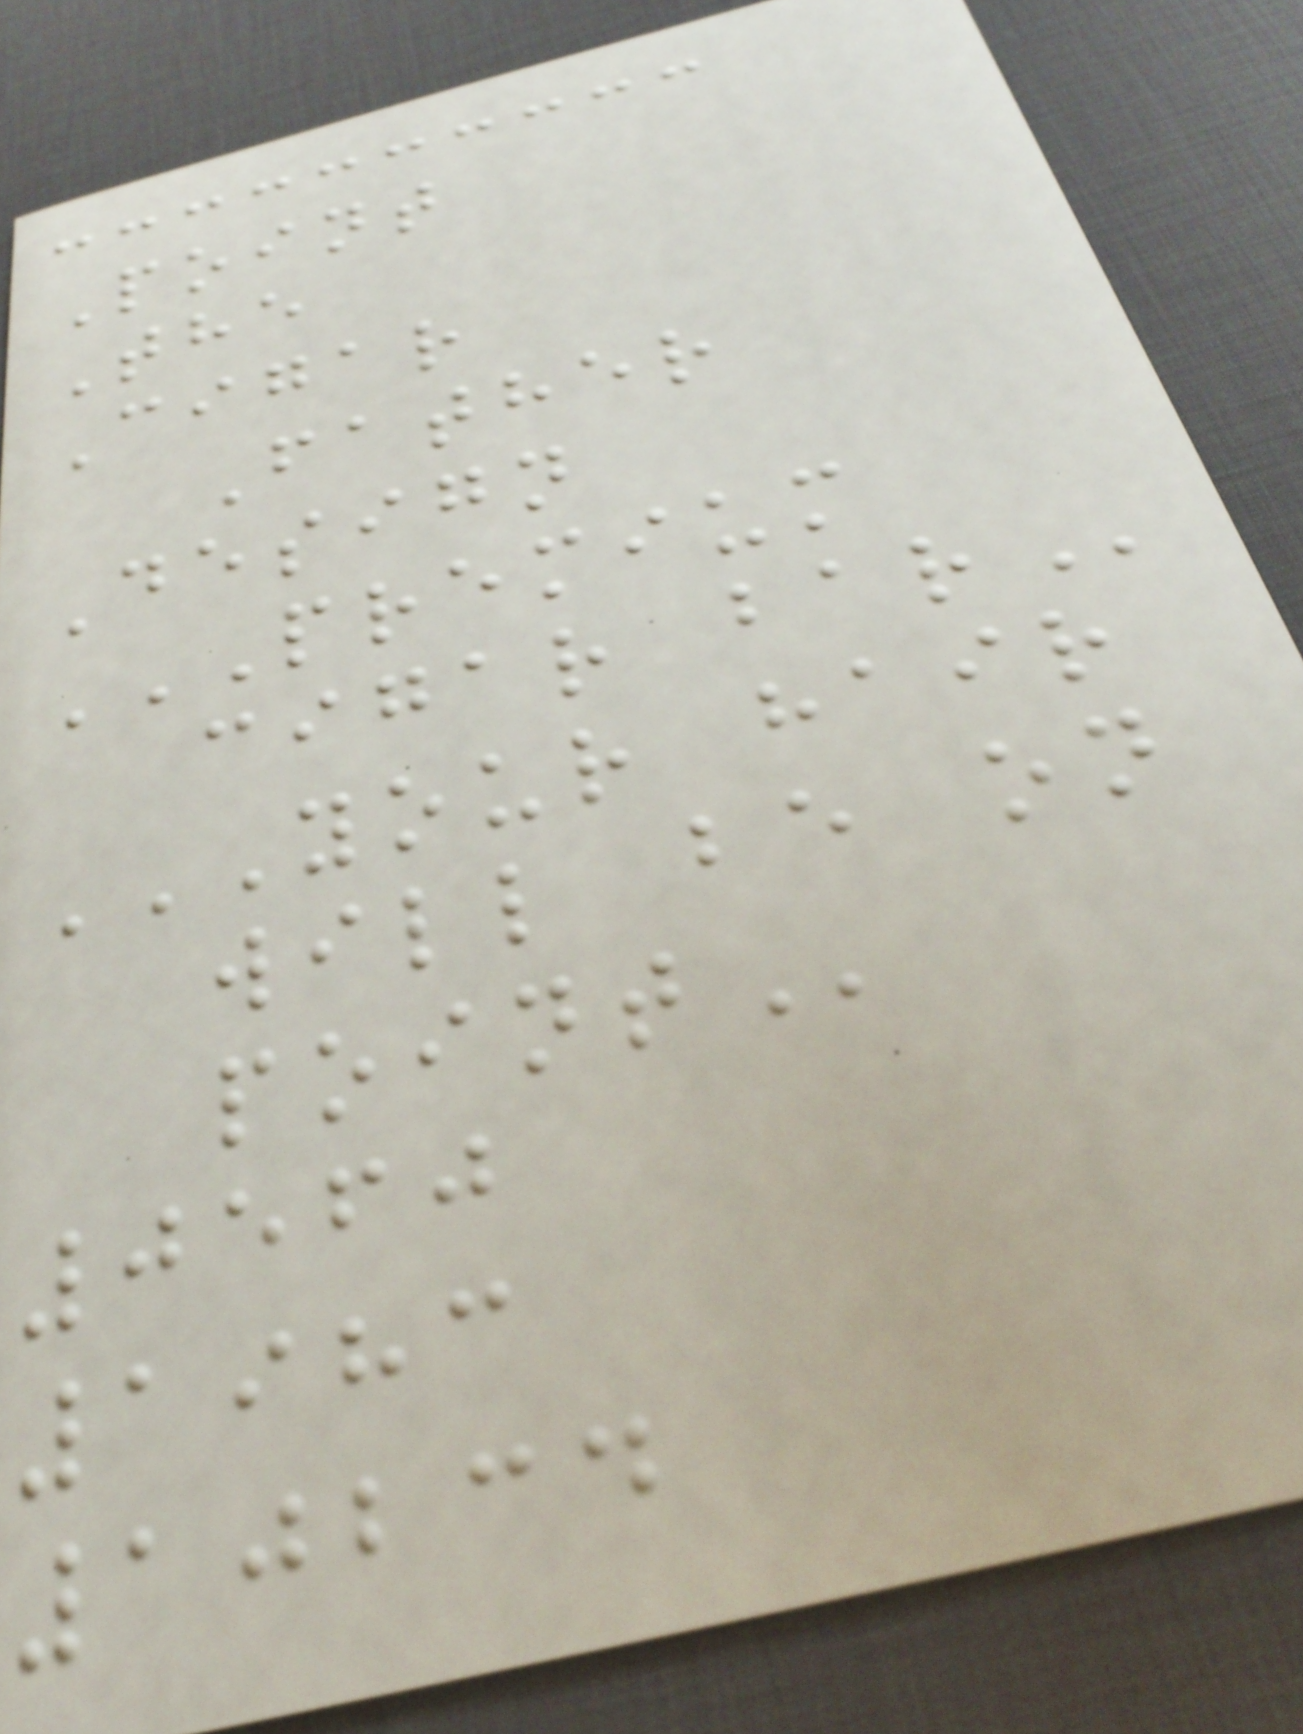Point
The
Cigar
Father
Design
PREMIUM
CIGAR BAR
YOUR HAIR
WILL BE ON
POINT
0560
1983
10234
